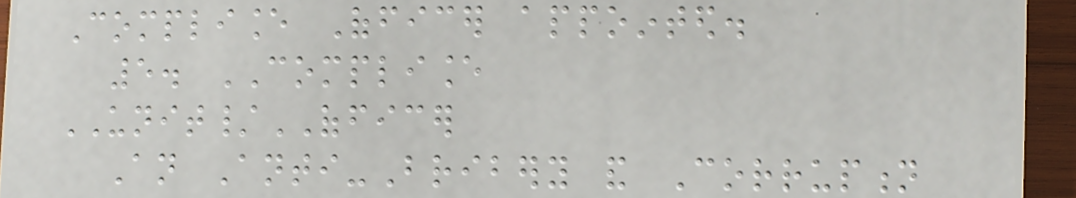Compliance Officer appointed.
5. COMPLIANCE
UNIT/OFFICER
An Anti-Bribery and Corruption
